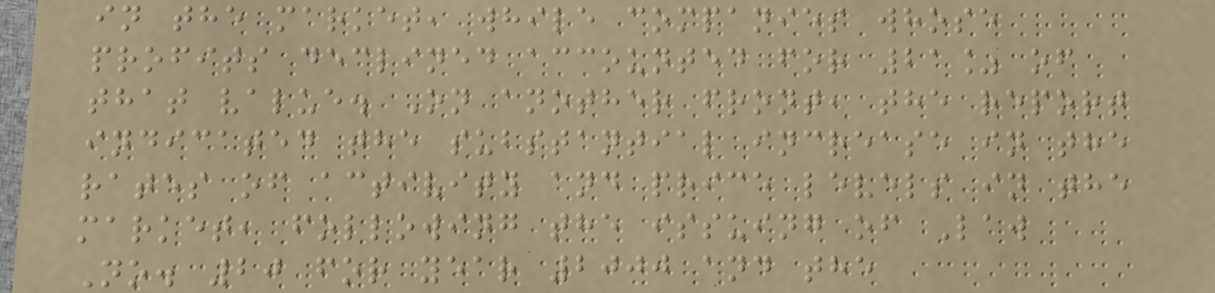in the market, while companies whose
profits declined accounted for 21% of
that value. On another front, the report
indicated the substantial increase in the
rates of activity and price levels in the
market, following the issuing of Law
No. 20 for year 2000 and the
